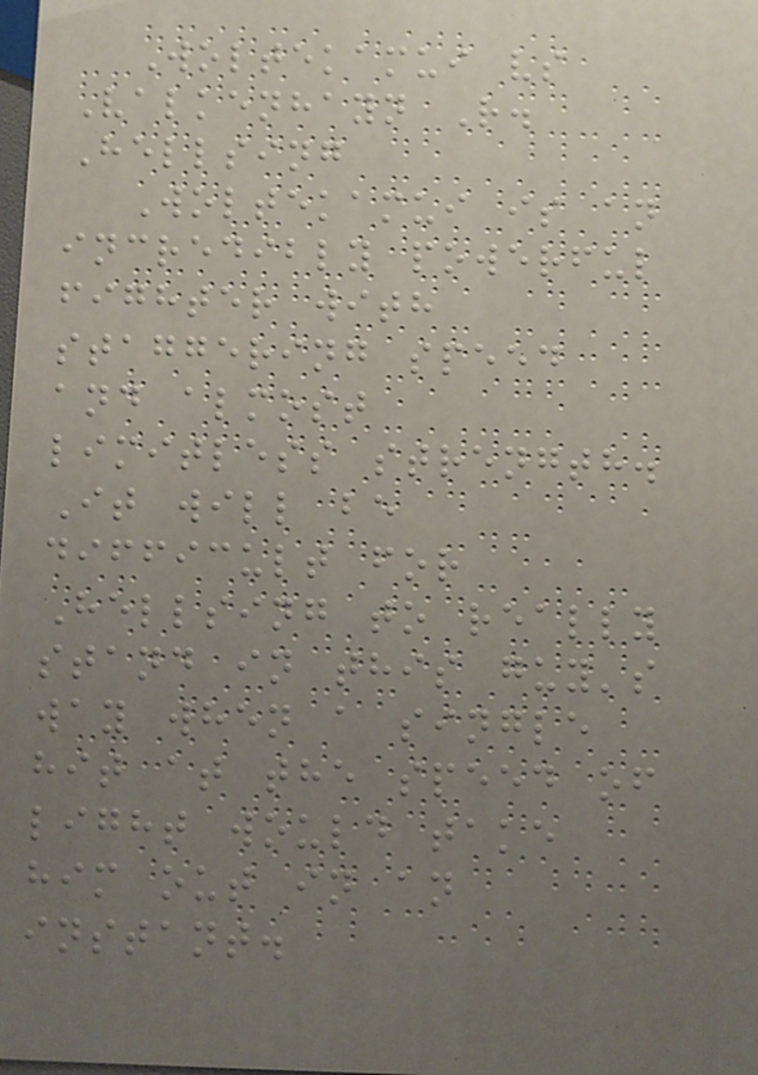Woltekamui vs
Valkenhayn R.
Hellsing
Woltekamui is an
incredibly powerful
fighter with
staggering speed
and almost
limitless strength.
It will be
difficult for
Hellsing to really
stand in this guy's
way when a single
hit at the speed of
light would take
him out in an
instant.
